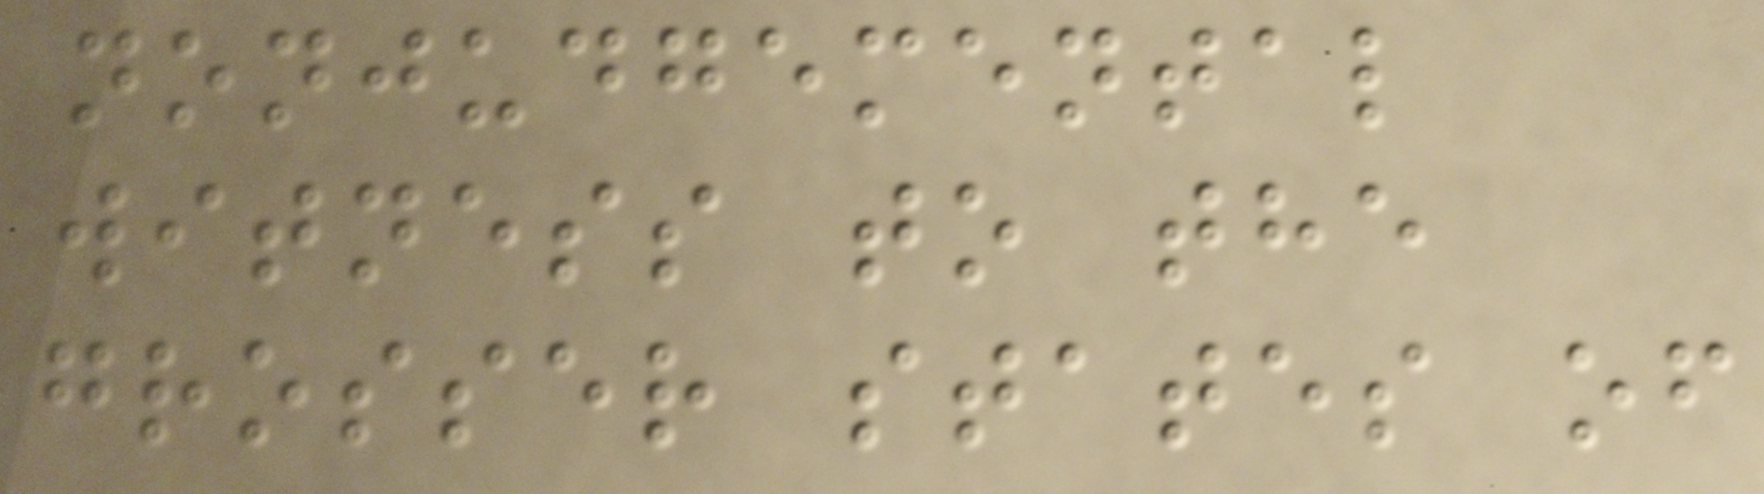nonjudgemental
witness to the
grosser states of
